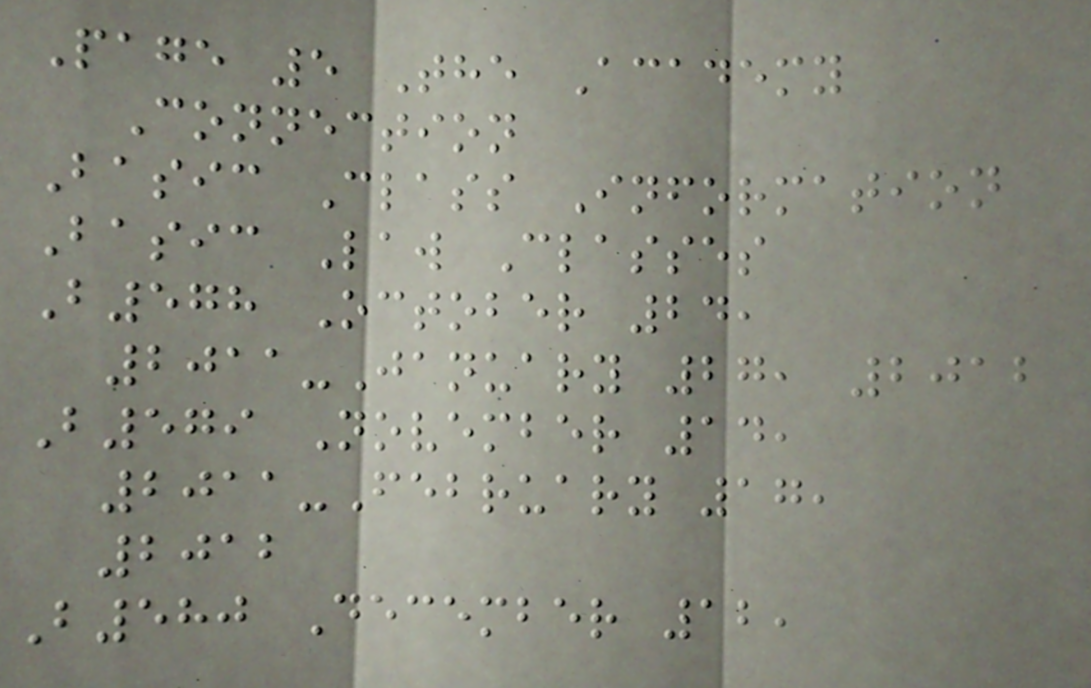Page 5 The Academy
Connection
Basic Class Information
Basic Law Classes
B578 October 24,
2011-January 27, 2012
B579 November 14,
2011-February 17,
2012
B580 December 12,
